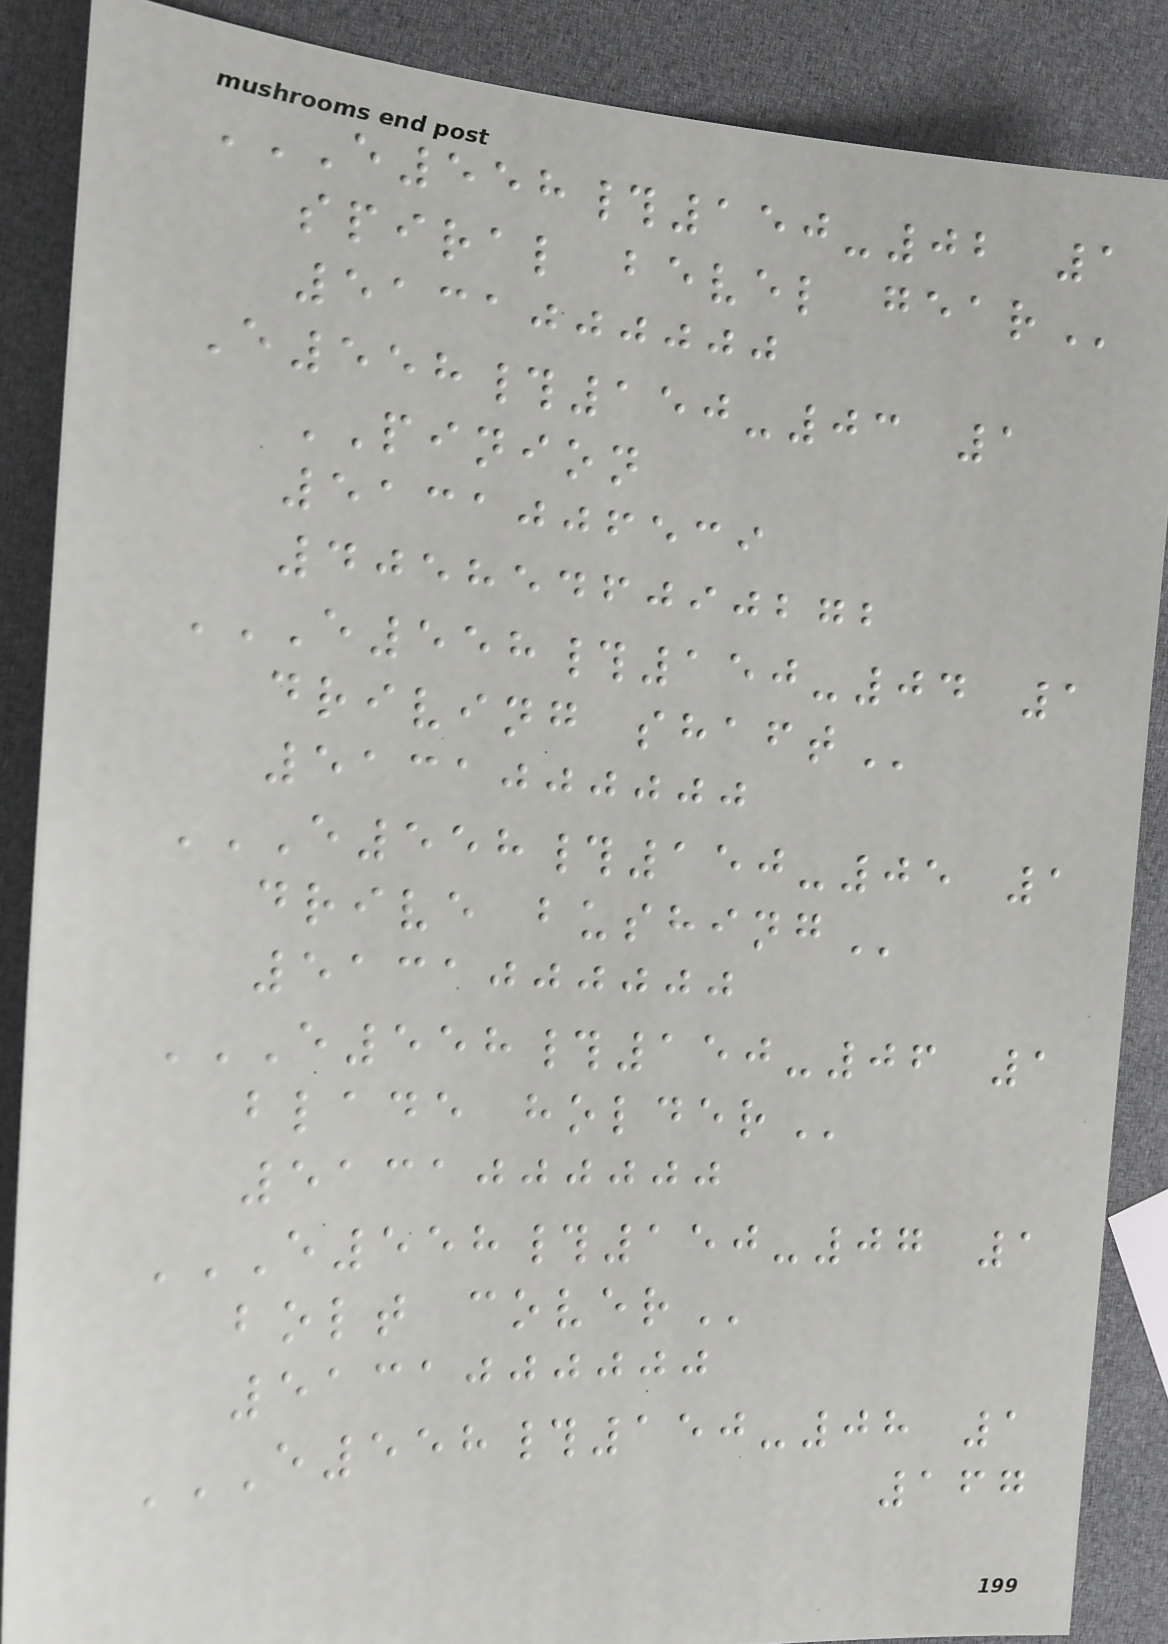E558#150-02 1
SPIRAL BEVEL GEAR
5131000000
E558#150-03 1
PINION
5131006539
4058546090272
E558#150-04 1
DRIVING SHAFT
5131000000
E558#150-05 1
DRIVE BUSHING
5131000000
E558#150-06 1
BLADE HOLDER
5131000000
E558#150-07 1
BOLT COVER
5131000000
E558#150-08 1
167
